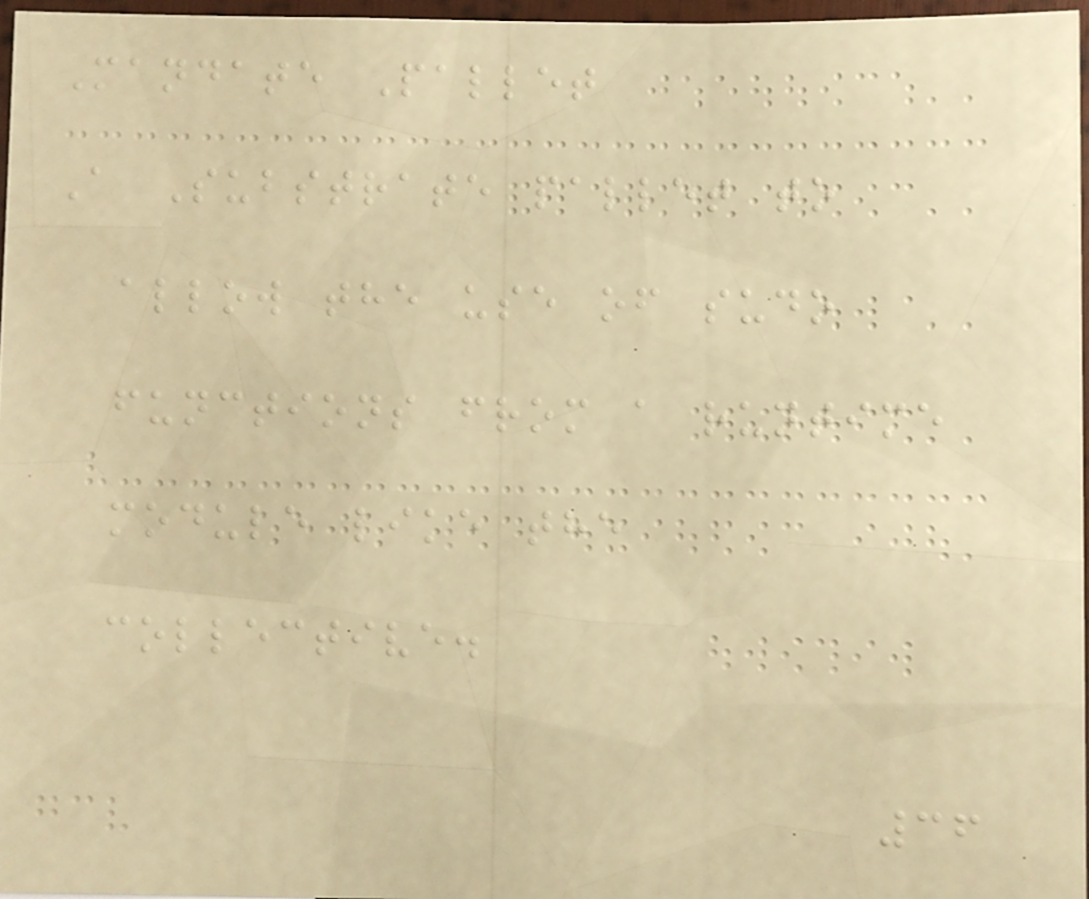Mandate Pallet
A Substrate pallet to
allow the use of sudo
functions from a runtime
module like the
collective.
36
